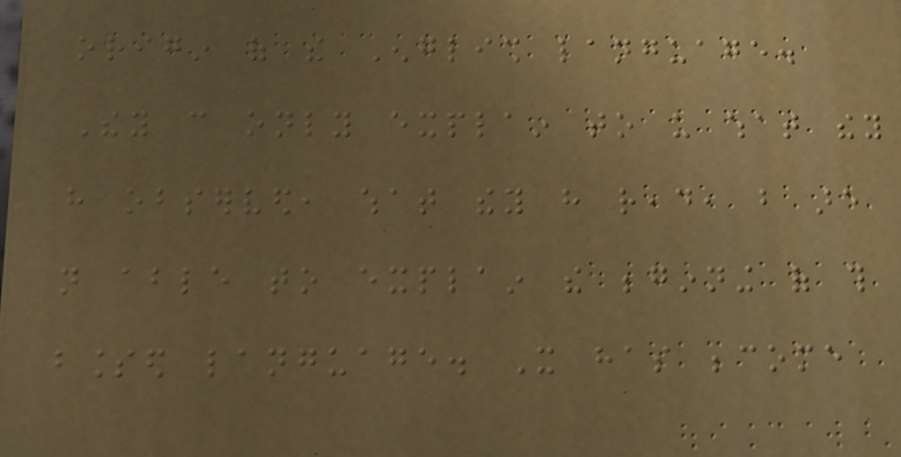origin of the English language.
They can only explain to us what they
have observed, what they have read, but are
not able to explain the beginning of this
blessed language. It has become
